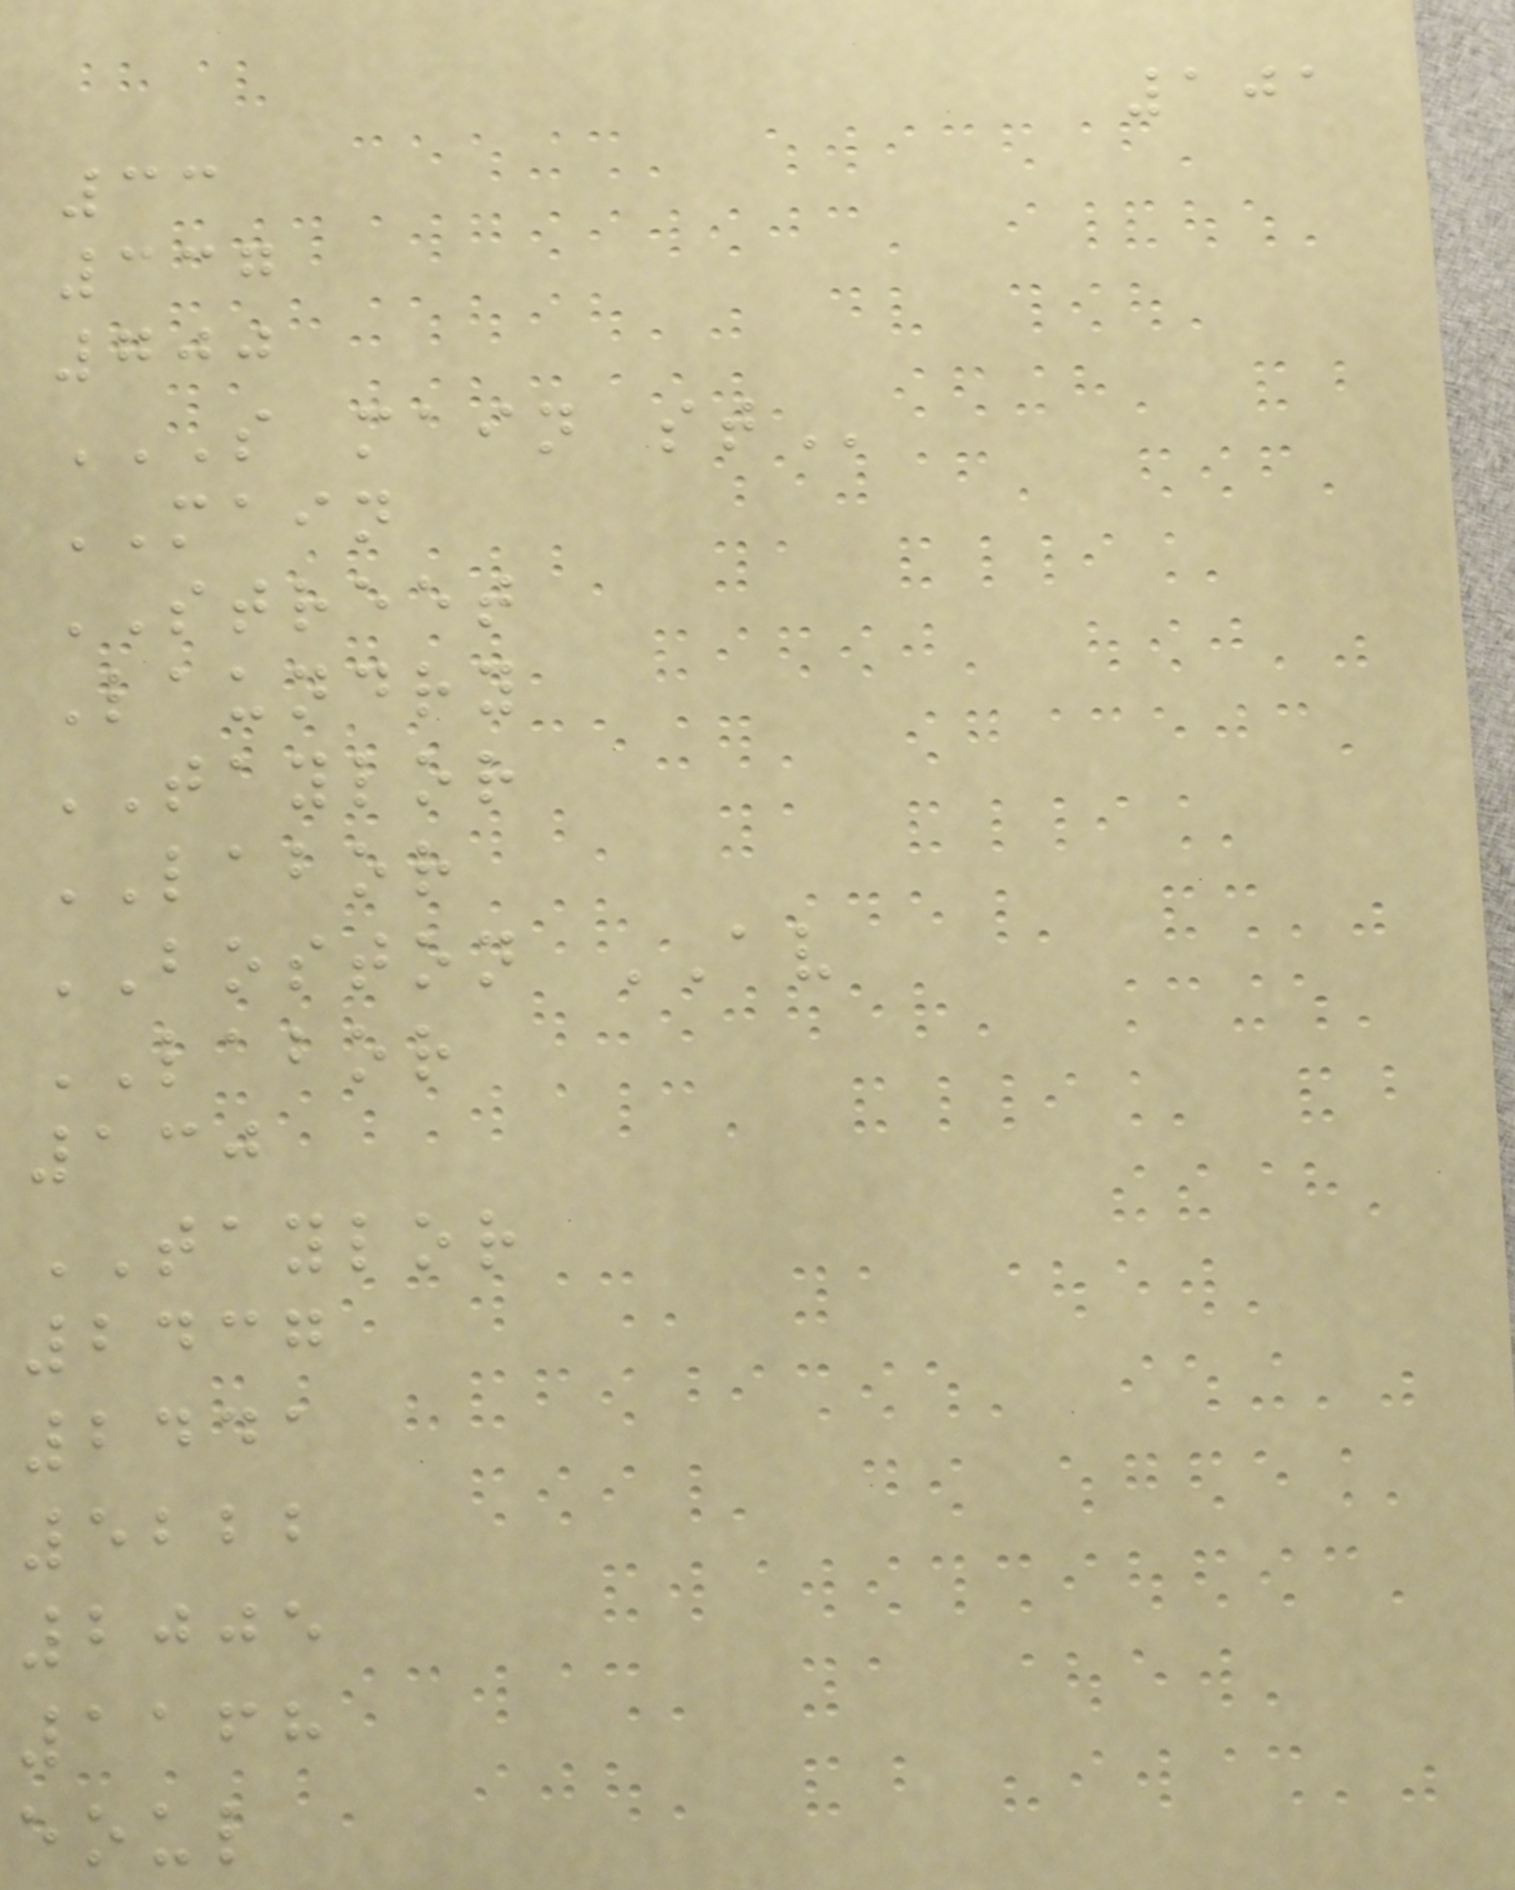101
33
337
700
S MAIN ST
MAIN
STREET
Laundry
TAYLOR
LABOR
BOSTON AV
LABOR
130
TAYLOR
2437
2441
5222
2005
1168
eoul
